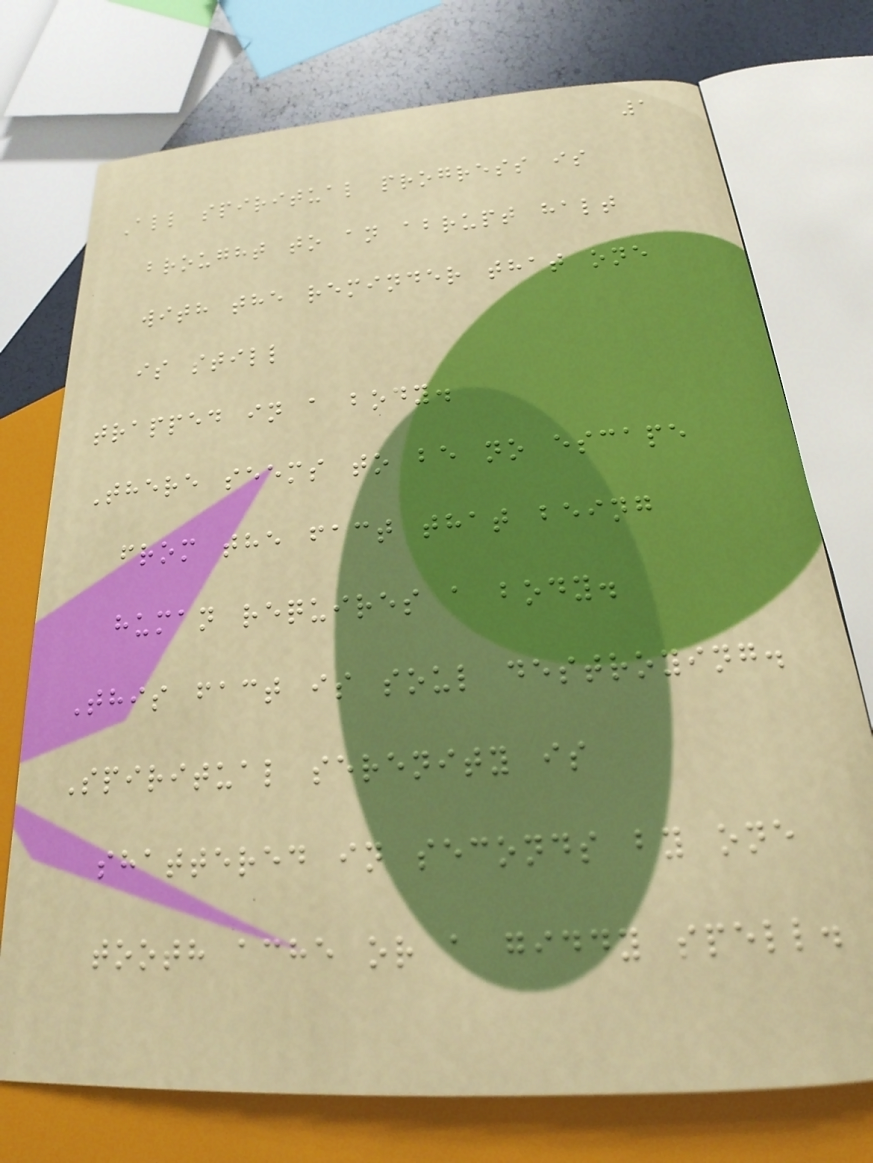1
All spiritual progress is
brought to an abrupt halt
with the reminder that one
is still
trapped in a body.
There seems to be no escape
from the fact that being
human requires a body.
This fact is soul destroying.
Spiritual serenity is
shattered in seconds by one
tooth ache or a giddy spell.
